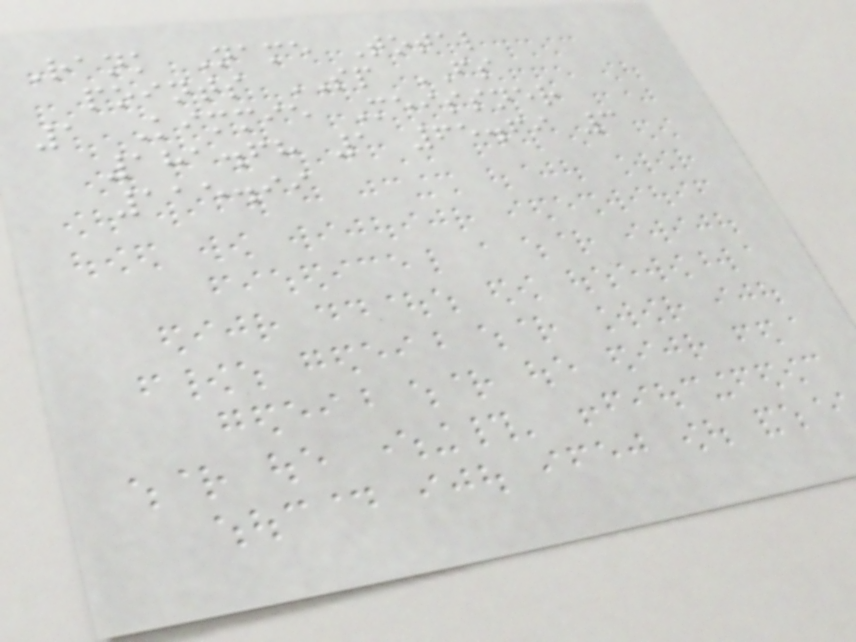Rank Name Total
points SP FS
1 Kimmie Meissner
181.68 1 65.69 3
115.99
